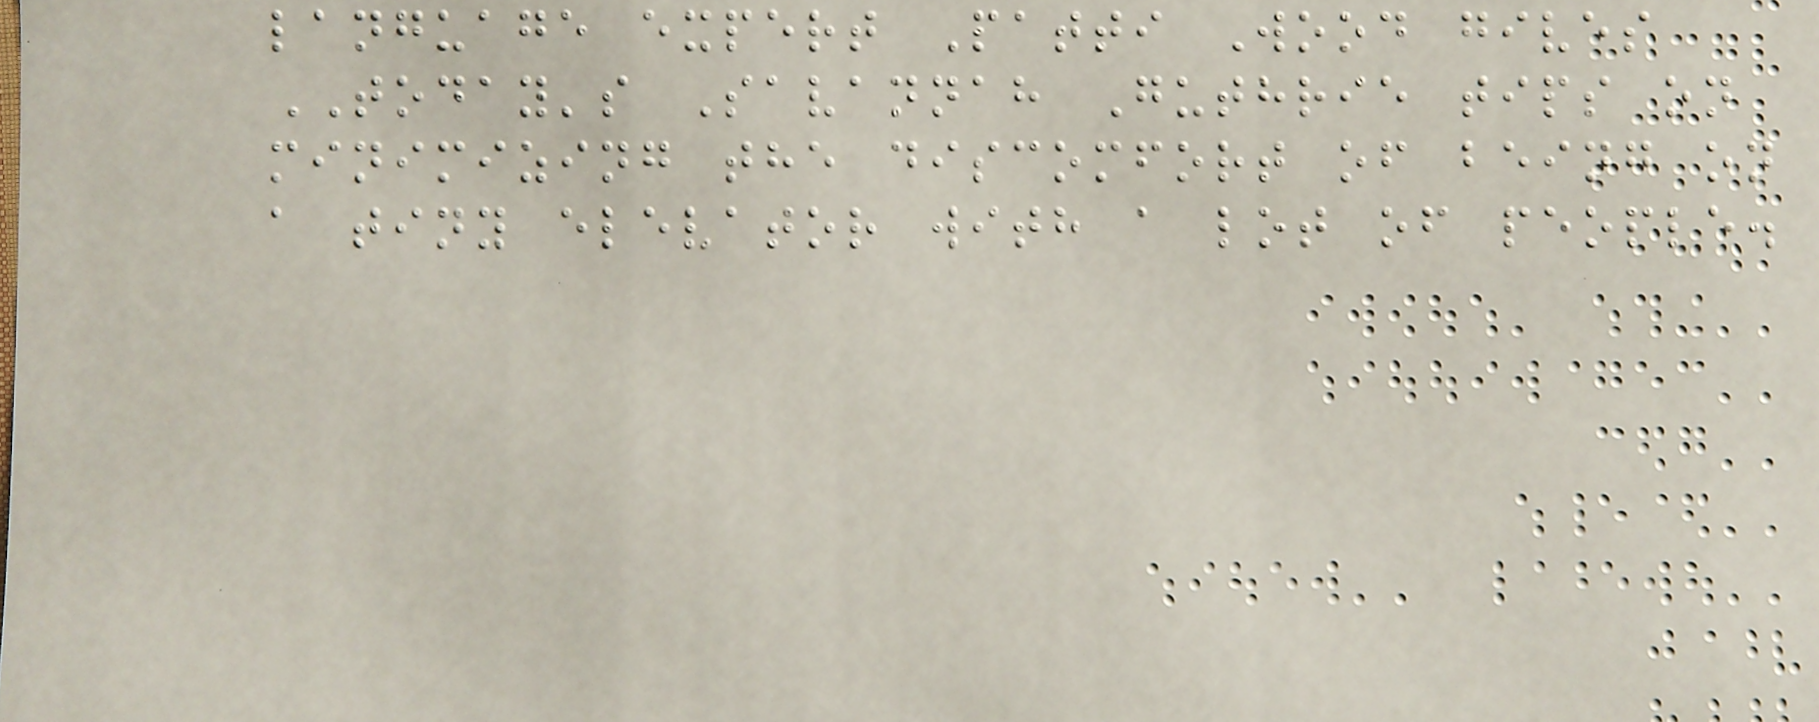language expert Patti Wood gives
TODAY's Savannah Guthrie tips on
minimizing the discomfort of being on
a tiny elevator with a lot of people.
